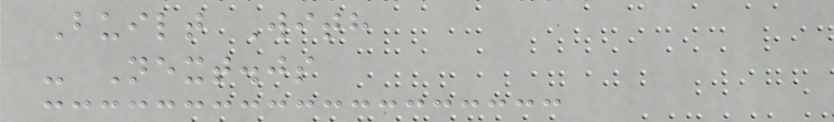Built With
- Next.js
